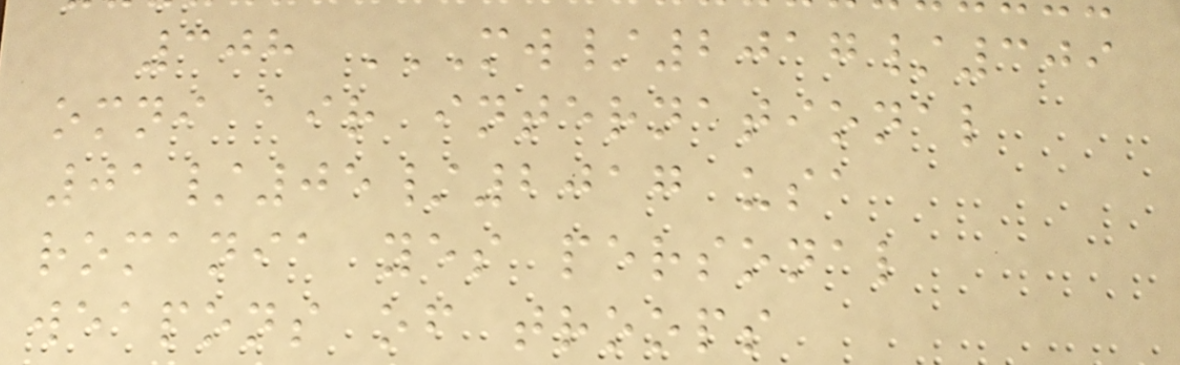308 MW/2017/309
OMNI AIR INTERNATIONAL
01/05/2017 USA
ROMANIA YES PERSONAL
WEAPONS OF TROOPS
